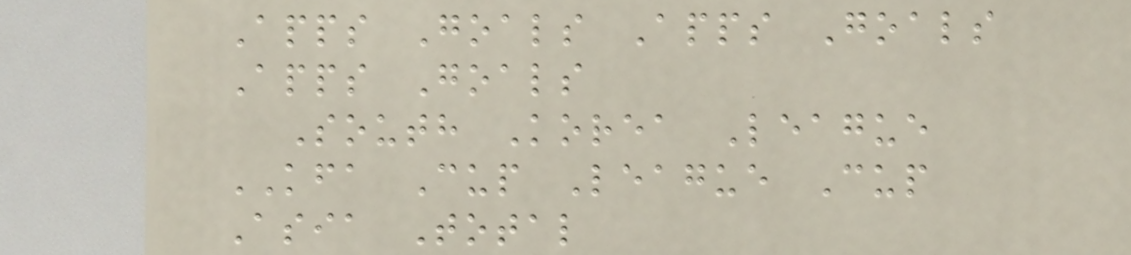Apps Goals Apps Goals
Apps Goals
South Korea League
KFA Cup League Cup
Asia Total
